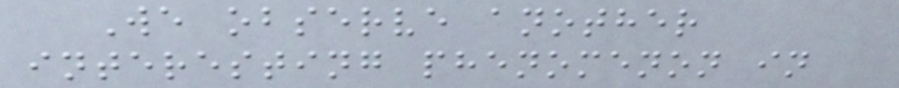We observe another
interesting phenomenon in
